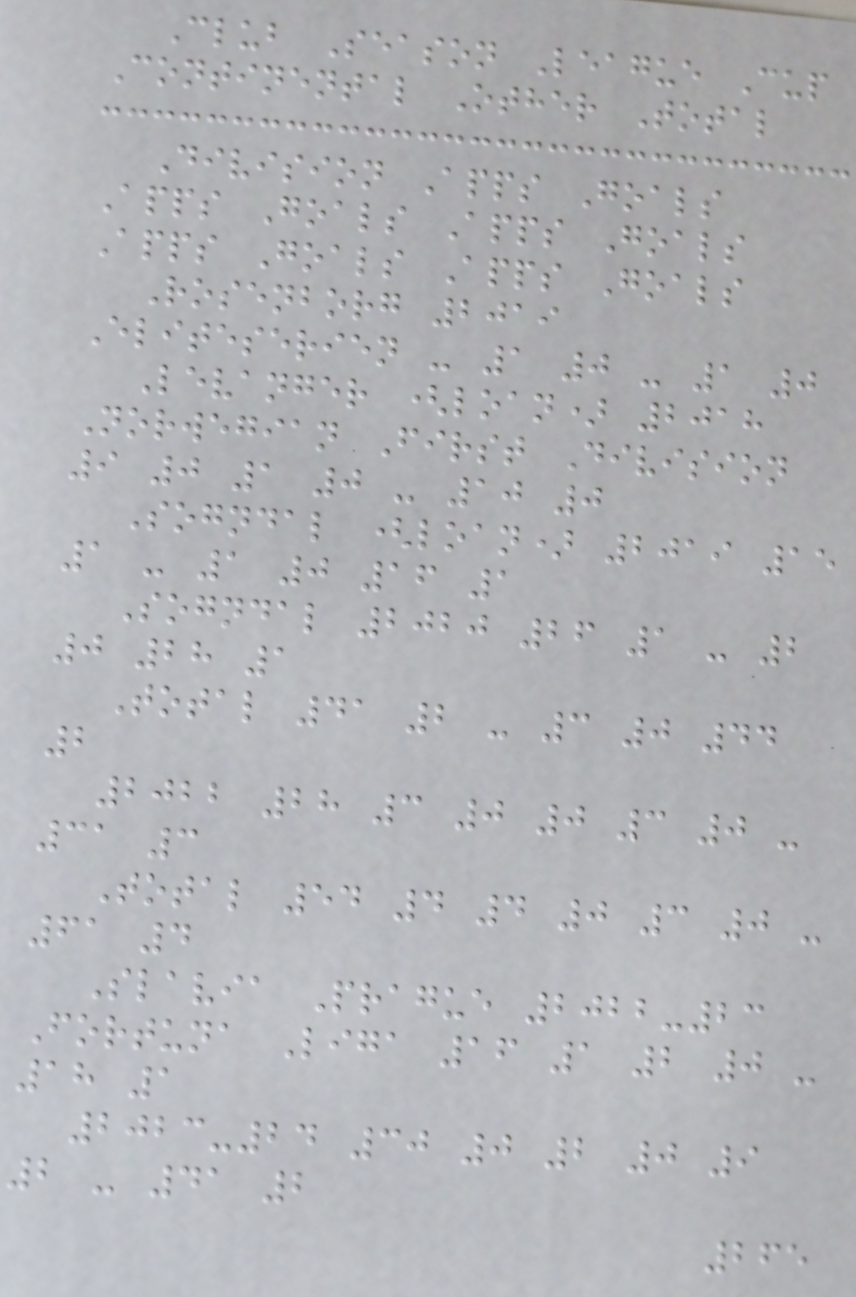Club Season League Cup
Continental Other Total
Division Apps Goals
Apps Goals Apps Goals
Apps Goals Apps Goals
Rosenborg 2019
Eliteserien - 1 0 - 1 0
Levanger (loan) 2018
Norwegian First Division
9 0 1 0 - 10 0
Sogndal (loan) 2019 15
1 - 1 0 16 1
Sogndal 2020 26 1 - 2
0 28 1
Total 41 2 - 3 0 44
2
2022 28 3 0 0 3 0 -
31 3
Total 54 4 4 0 3 0 -
61 4
Slavia Prague 2022-23
Fortuna Liga 16 1 2 0 -
18 1
2023-24 30 0 2 0 9
2 - 41 2
265
